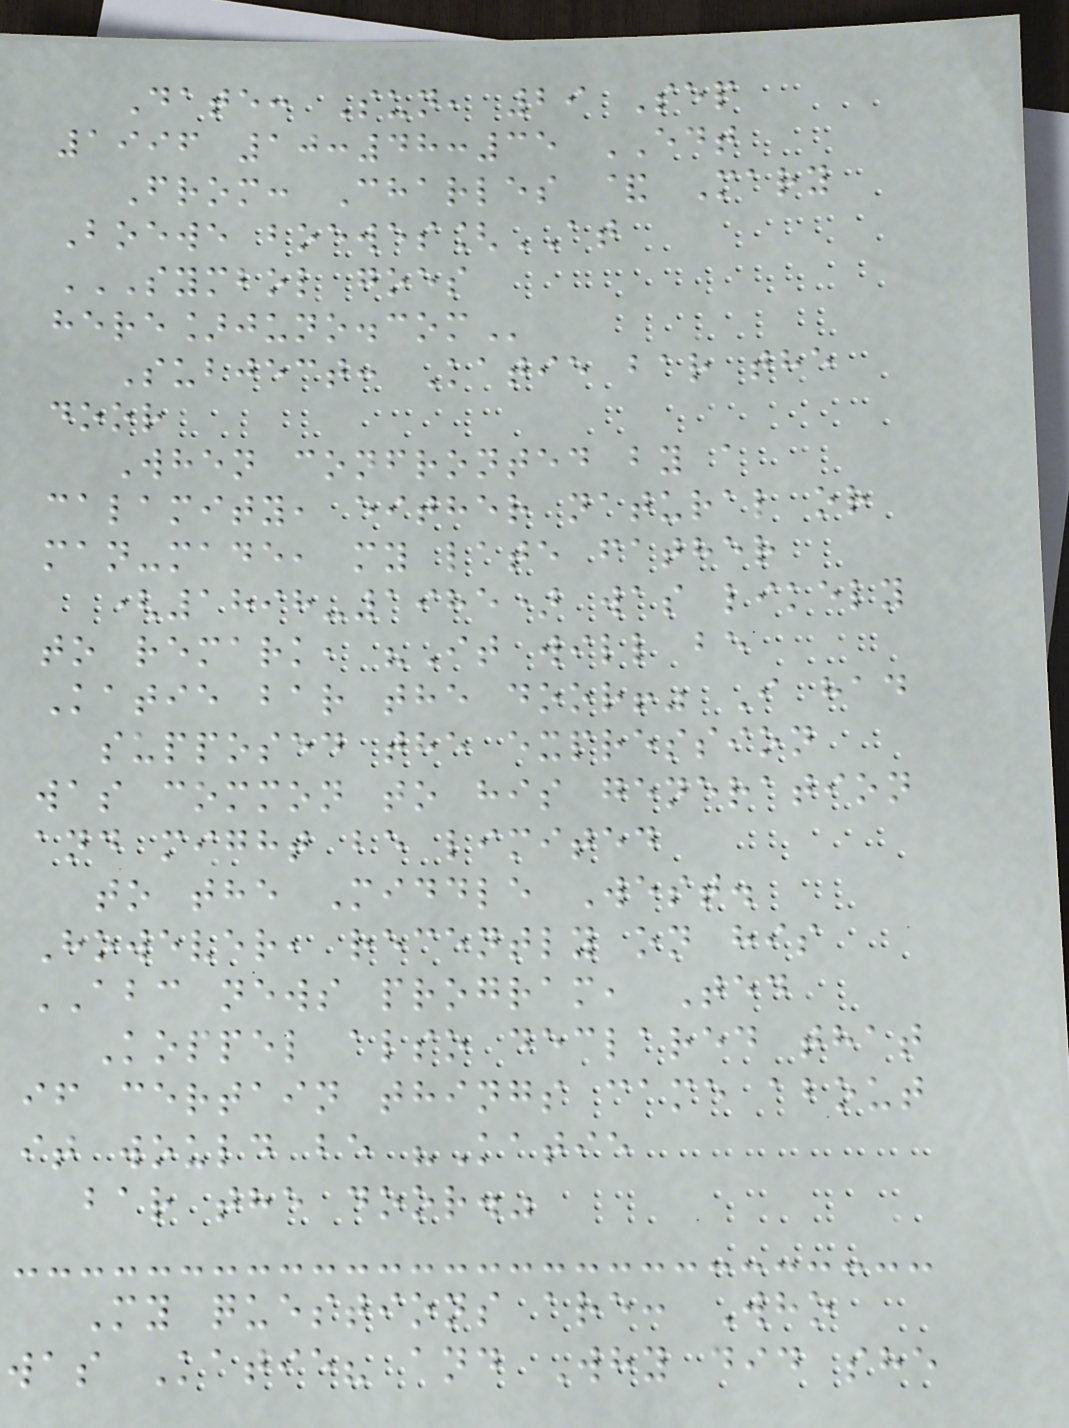Date: Sun, 29 Sep
1996 10:48:35 EDT
From: Charles & Mary
Boewe boewes[AT
SYMBOL GOES
HERE]JUNO.COM
Subject: Katie bar the
door
When confronted by a
calamity, either natural or
man-made, my late father
(1898-1985) was likely
to remark, "It will be
Katie bar the door!" I had
supposed the expression
was common to his generation
and might be limited
to the Middle West.
However, recently on his
ABC news program, Ted
Koppel also declared that
if certain things came about
it would be "Katie
bar the door."
My questions are: Who
was Katie? and Why did she
